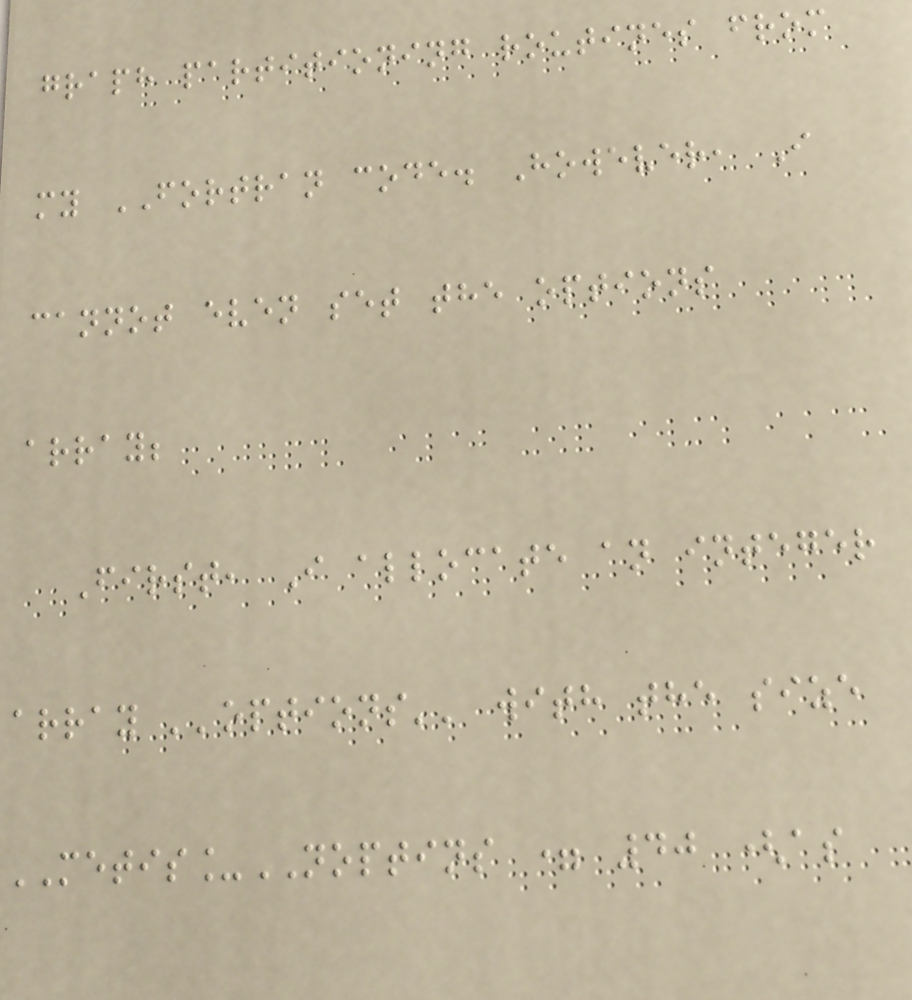graph partitioning routines from
my FORTRAN code. However, I
cannot even set the options
array;
First, I allocate an integer
array ''options'' with the size
METIS_NOPTINS = 40 (as
